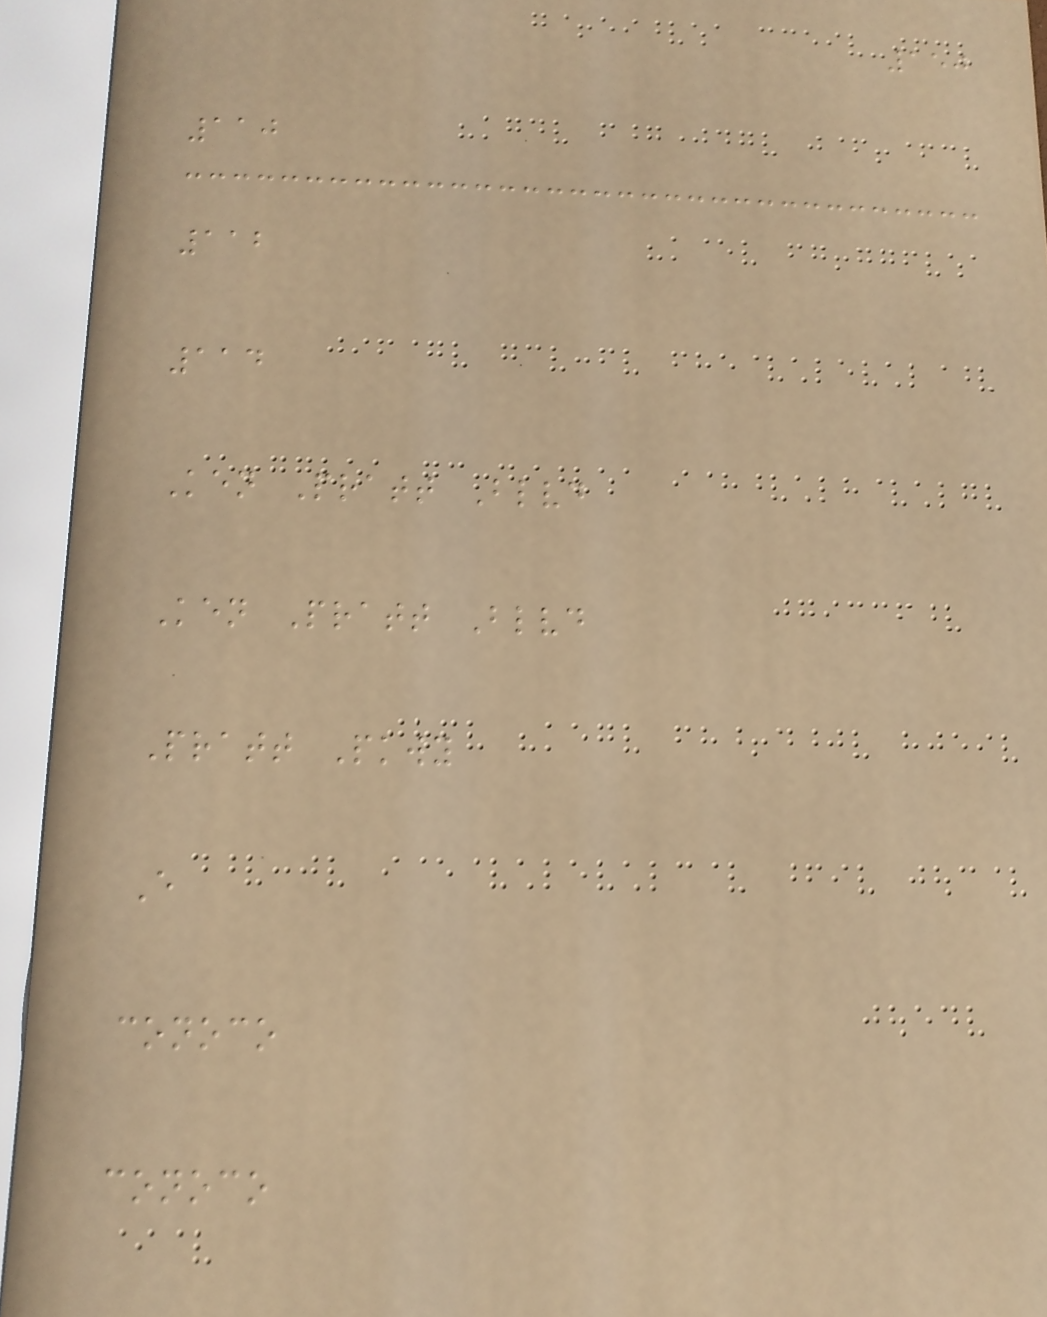150
110
112
114
Ken Pratt Blvd
Ken Pratt Blvd
Pratt Pkwy
E
conoco
conoco
